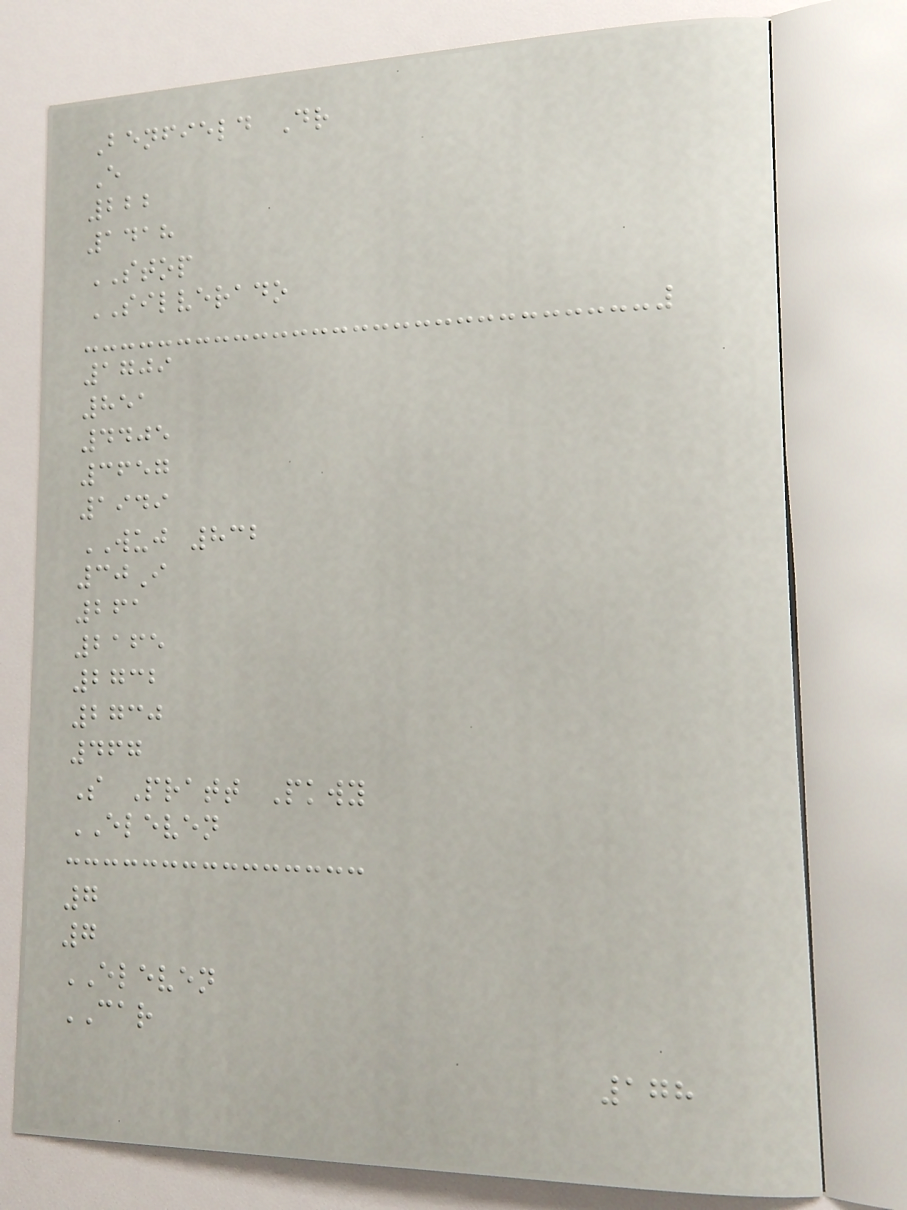Benfield Dr
E
222
1418
STOP
SILVERADO
1709
851
4405
3657
1949
WUJ 832
30I
261
2165
2732
2730
467
S Pratt Pkwy
ELEVEN
7
7
ELEVEN
CAR
178
